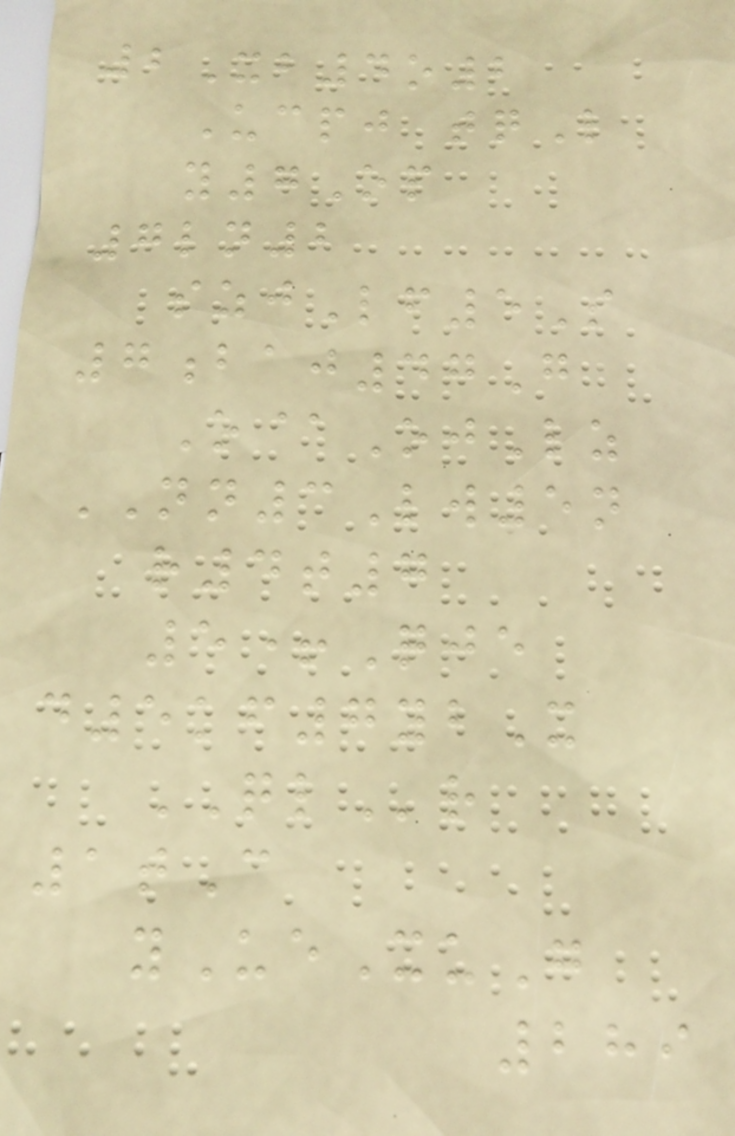2Xb4o2
Ucpj tqL
y7Op
7ln2
szjLf5S
7baj47G
O@OjLz
NN3Lw5n
r4t7
5+Qje
d5kf7ybX
QLr
1tC
yUeXuG
289
